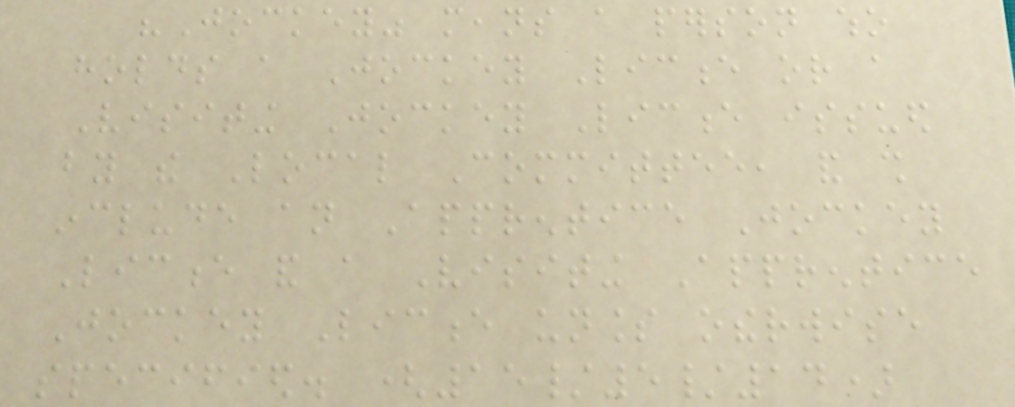"Jockey" means a person who
holds a Jockey Licence or a
Visiting Jockey Licence issued
by the Local Committee, and shall
include an Apprentice Jockey
Licence and a Visiting Apprentice
Jockey Licence unless otherwise
specified. (15/5/14)
